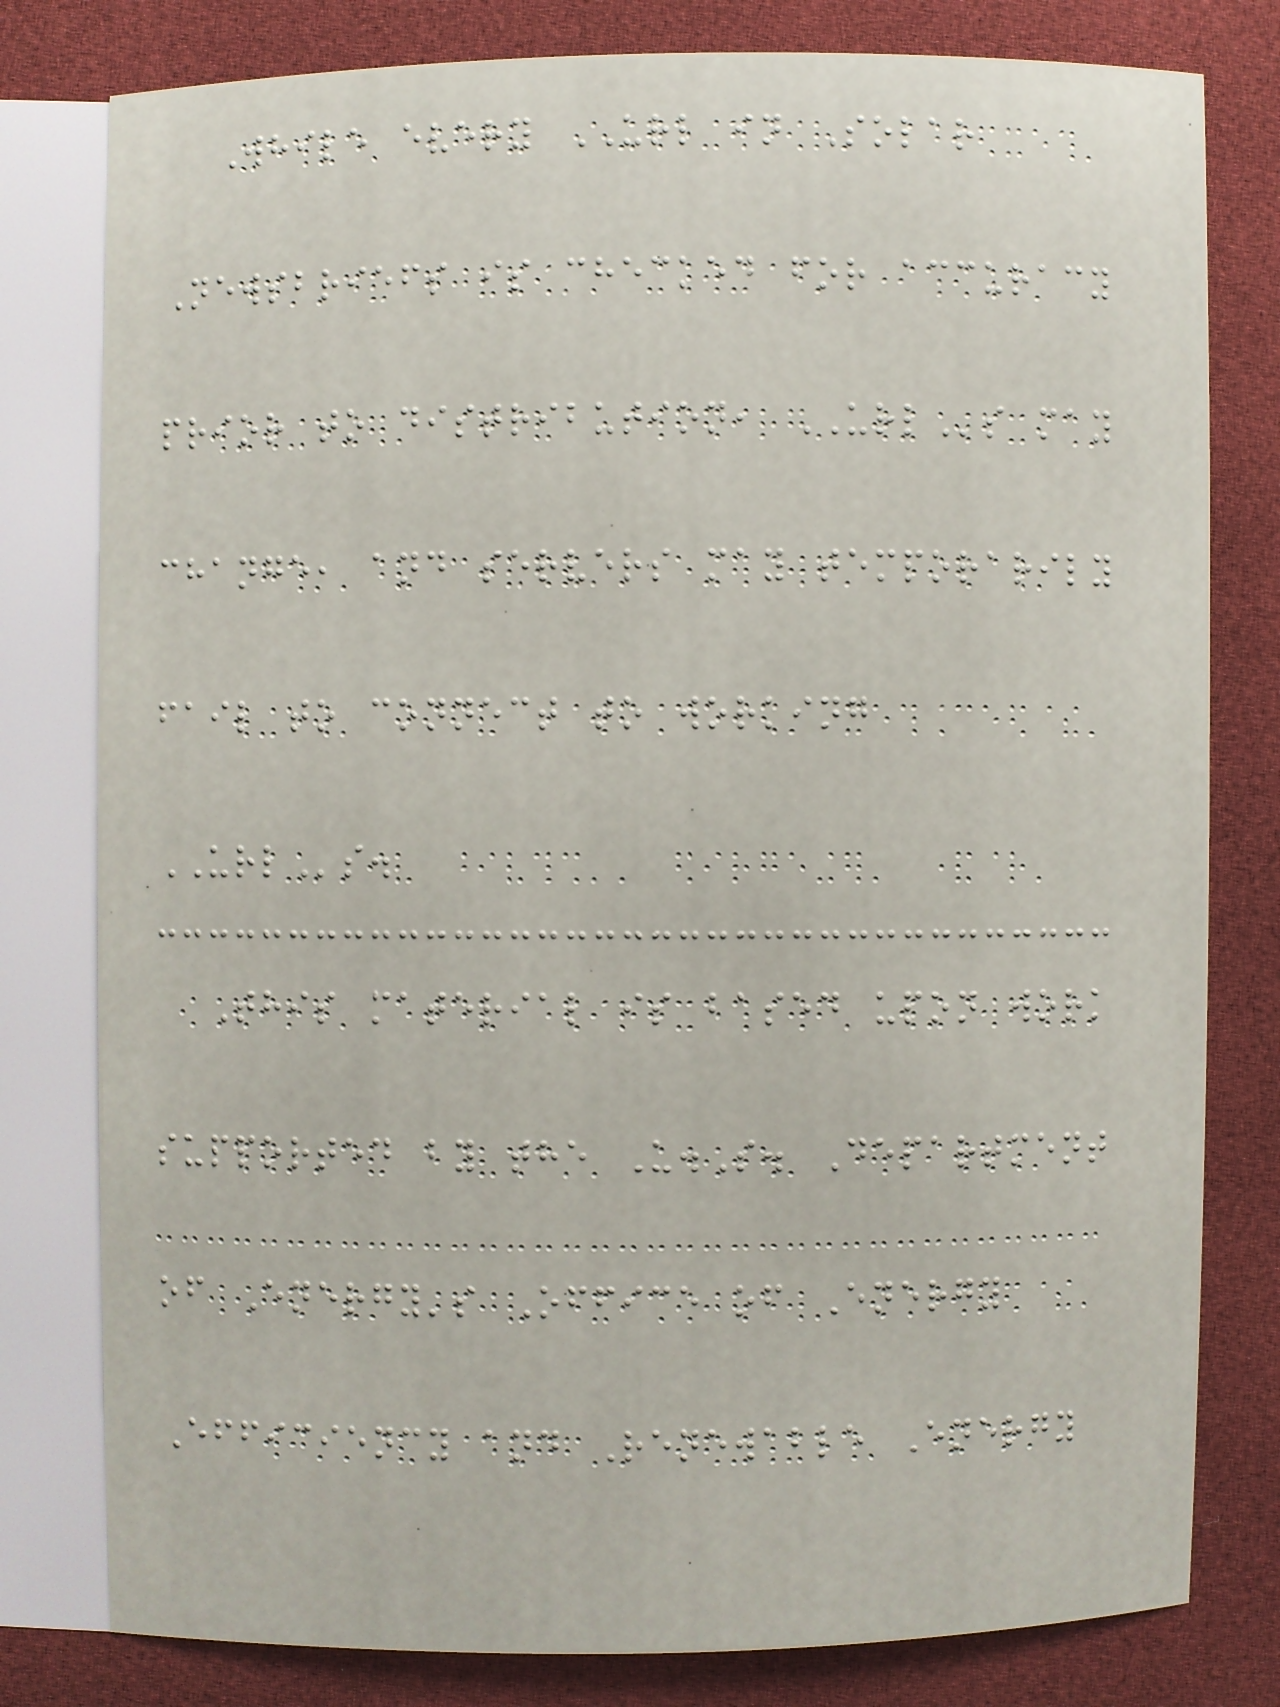While every URL in Solar
Newsbriefs is checked for accuracy
prior to distribution, URLs may
change, and servers may temporarily
fail to connect to working
URLs.
This material is based upon work
supported by the U.S. Department
of Energy's Office of Energy
Efficiency and Renewable Energy
